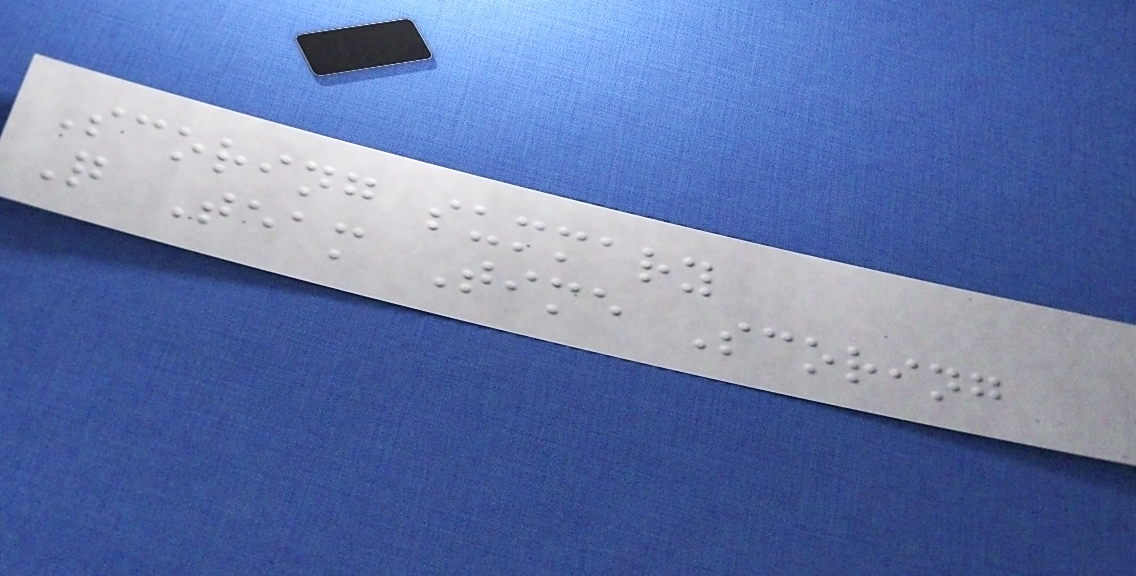Scoring summary
Q Team Time Scoring
